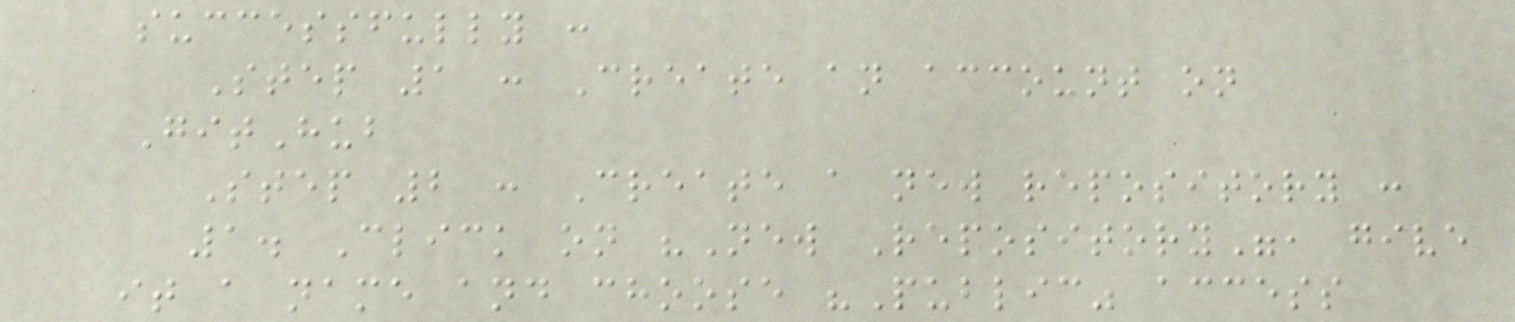successfully :
Step 1 : Create an account on
GitHub
Step 2 : Create a new repository :
1. Click on "New Repository", give
it a name and choose "Public" access
